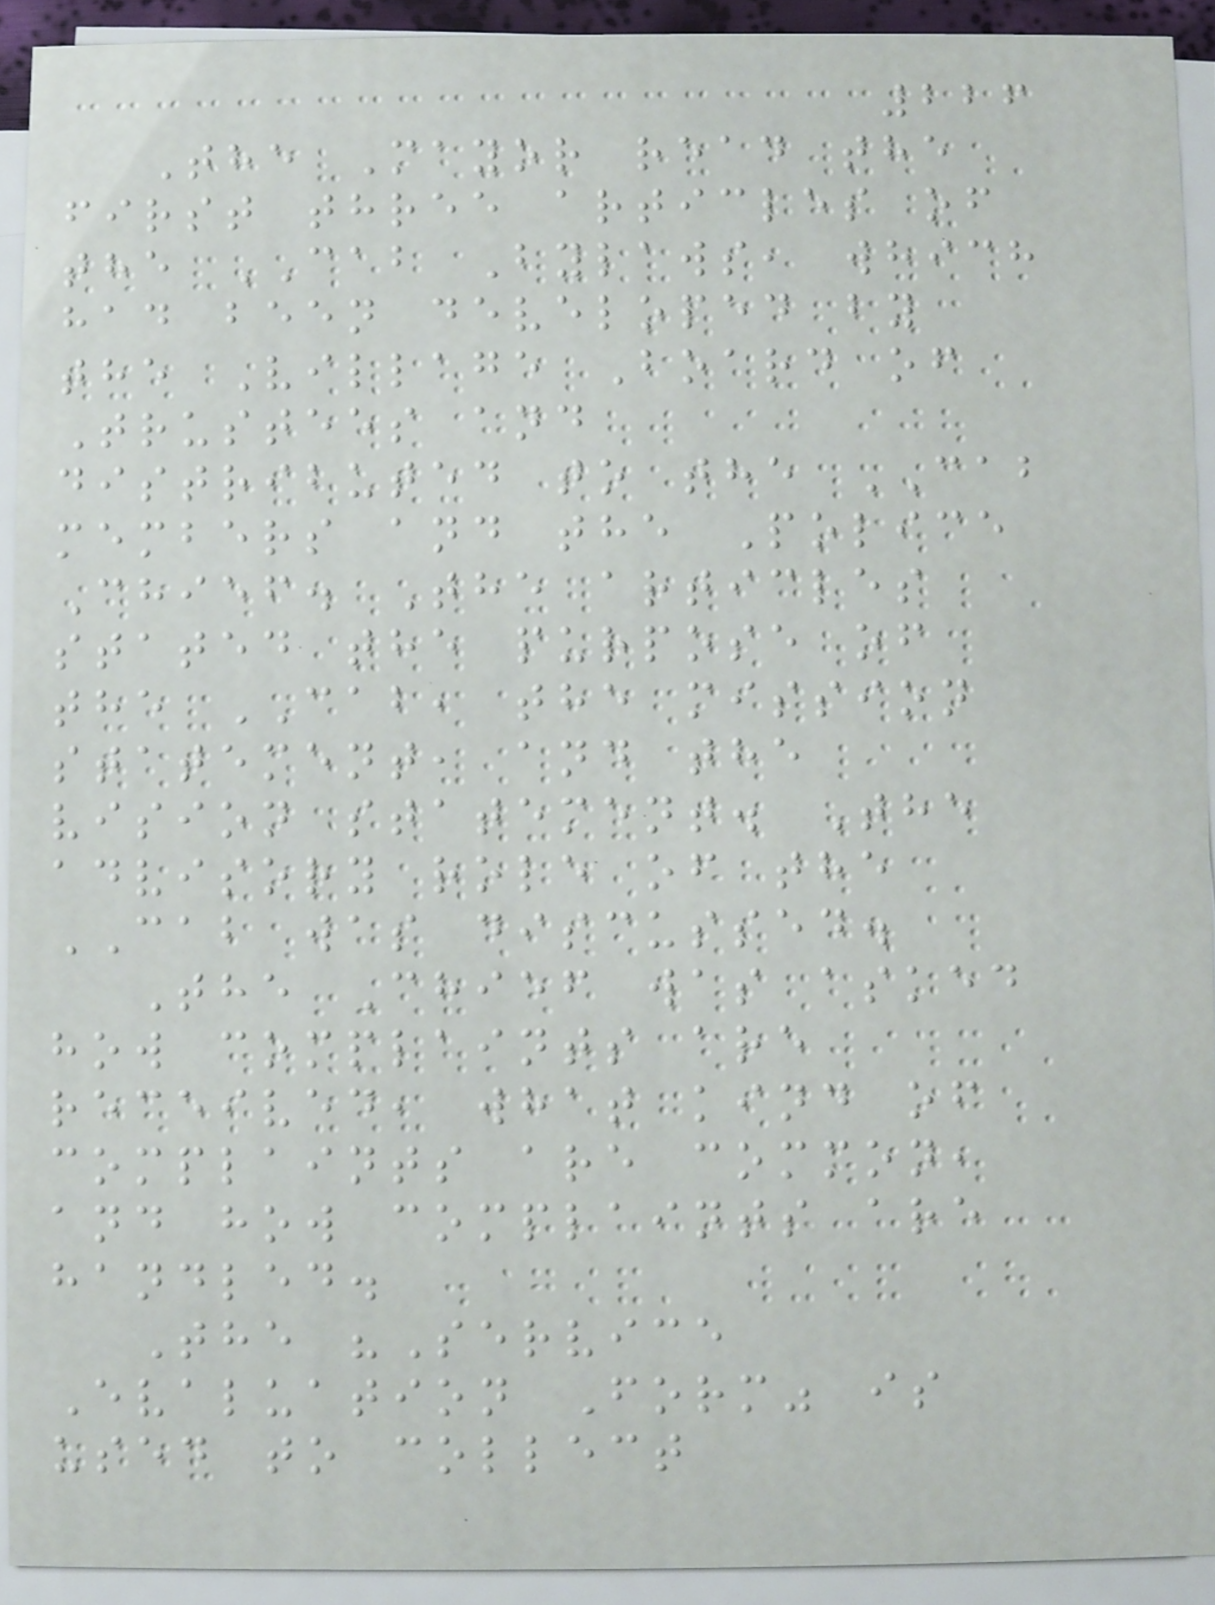226
The Mayor read the
first three articles of
the CAB Bylaws, which
had been developed by
the Village Board of
Trustees and
distributed to the CAB
members and the Police
Chief. The articles
stated the purpose of
the CAB, the mission
statement, and the
vision statement. The
advisory role of the
CAB was discussed.
The Chief was asked
how complaints are
received, what kind of
complaints are common,
and how complaints are
handled.
The "Service
Evaluation Form" is
used to collect
